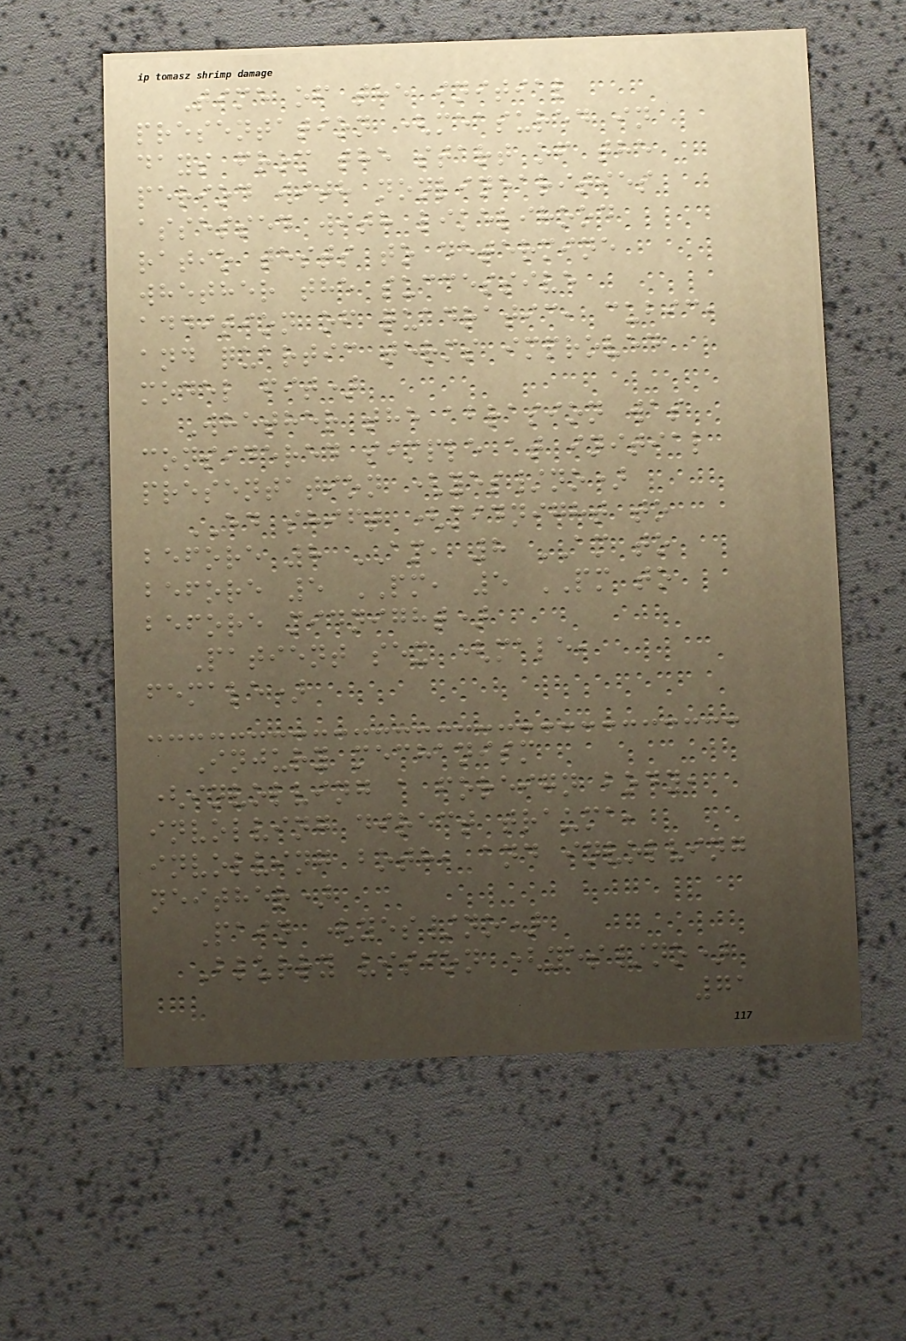Time of the initial
presentation (measured in
days from the start of the
period with nonlinearities
assessed with likelihood
ratio tests to determine
whether the successive
addition of quadratic, cubic,
and quartic terms improved
model fit)
Whether the abrasion was
considered simple at initial
presentation (yes/no)
ED shift (midnight to
before 8 AM, 8 AM to
before 5 PM, 5 PM to
before midnight)
Patient sex (male,
female)
Injury mechanism
(involving a foreign body,
involving direct trauma,
involving both, and involving
neither)
Pain (yes/no)
Blurry vision (yes/no)
71
